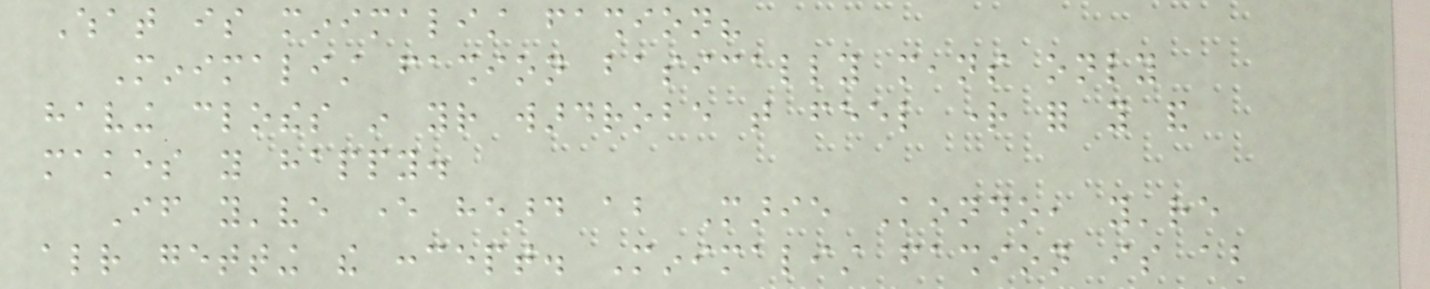What is minimalist fashion?
Minimalist fashion basically means only
having clothes in your wardrobe that feel right for you and
makes you happy.
If you've ever heard about Marie Kondo, you're
already getting the concept. Minimalist fashion is about
